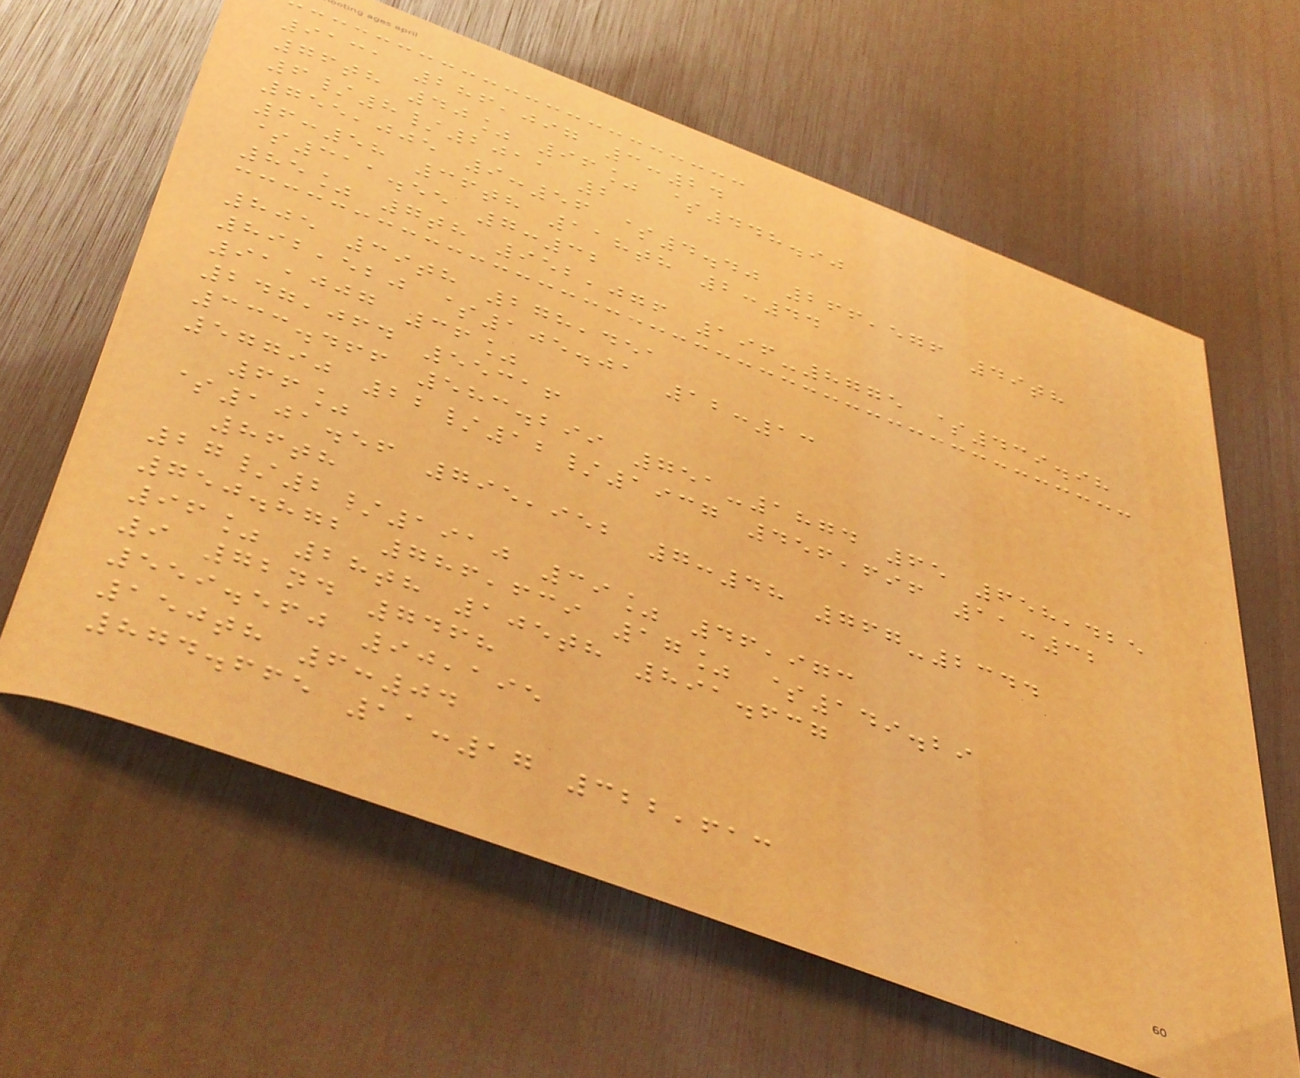9131 286,097 3:24
76th 40% 96% $448.90
6/8/2011 2
755,005 9:56 $4.40 266,576 49th
6:58 36th 118th 2:44
$311.55 7:32
85% 7th 952,076 196-8775 $439.98
805 39th 278,451
892,520 $105.01 12:13
91,007 36%
247,064 55316
333.466 583.299 751-1874 65 658,425
57790 22/12/1937 456,696 11:32
66%
$101.56 795,952 7:48 767-2344
86th
27/2/1910 39% 46,973
750.872 786,639 17% $149.29
96% 28th 105th 891.637
9 72nd 7468
559.560 90,195
150th 6:04
874.665 11:17 322,613
